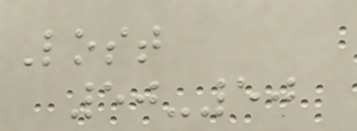Lost
50-50
